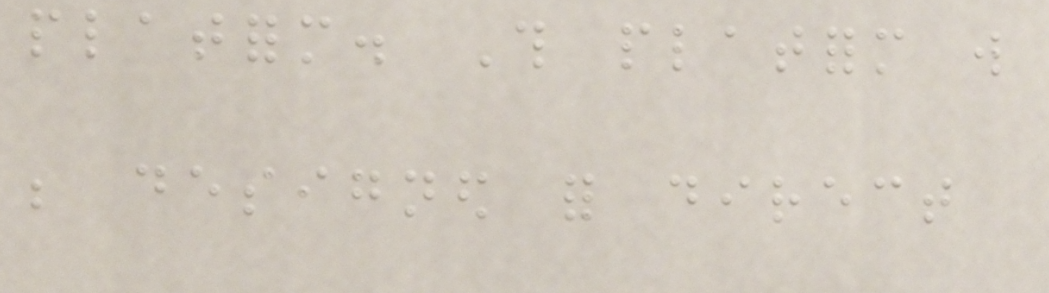platform. This platform will
be designed for direct
